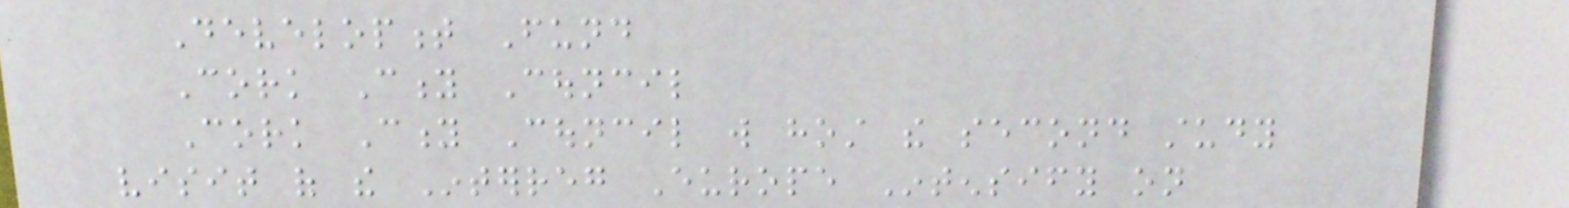Development Fund
Cork City Council
Cork City Council will host the second study
visit of the Interreg Europe Intensify on
